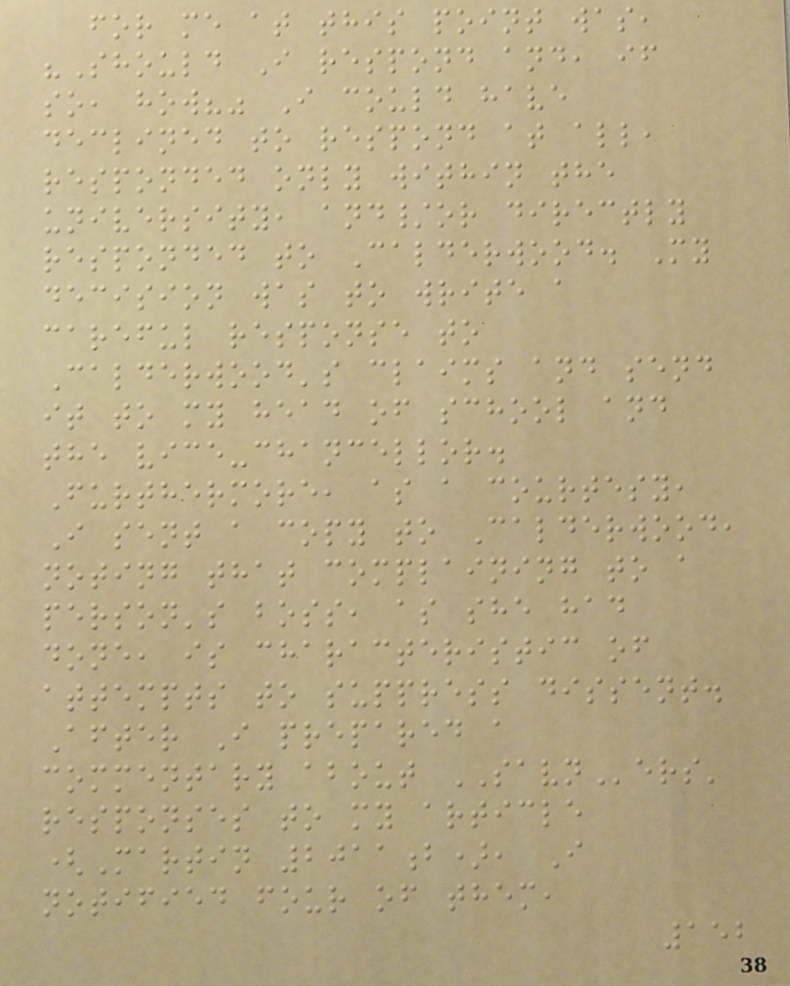for me at this point was,
"Should I respond and, if
so, how?" I could have
declined to respond at all,
responded only within the
university, and/or directly
responded to Calderwood. My
decision was to write a
careful response to
Calderwood's claims and send
it to my head of school and
the vice-chancellor.
Furthermore, as a courtesy,
I sent a copy to Calderwood,
noting that complaining to a
person's boss, as she had
done, is characteristic of
attempts to suppress dissent.
After I prepared a
commentary about SAVNers'
responses to my article
(Martin 2011b), I
notified four of them,
152
